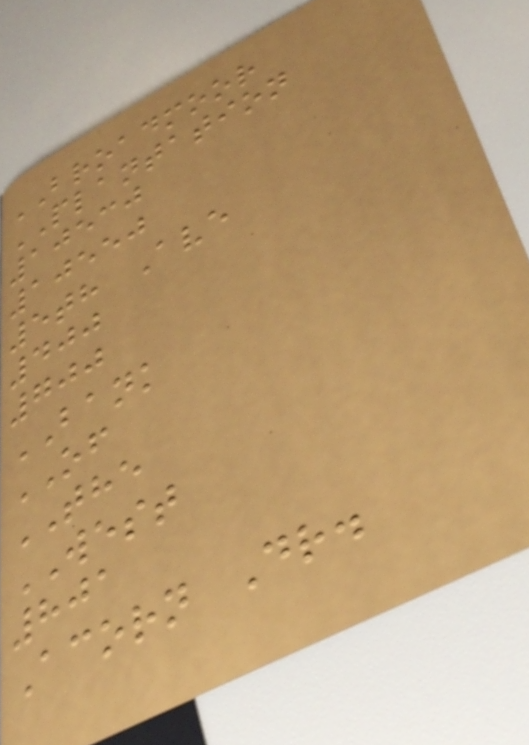BROADMOOR
PLANTATION
10530
10550
5th Ave
400
700
BANK
OF
THE
WEST
801
Acorn Dr.
